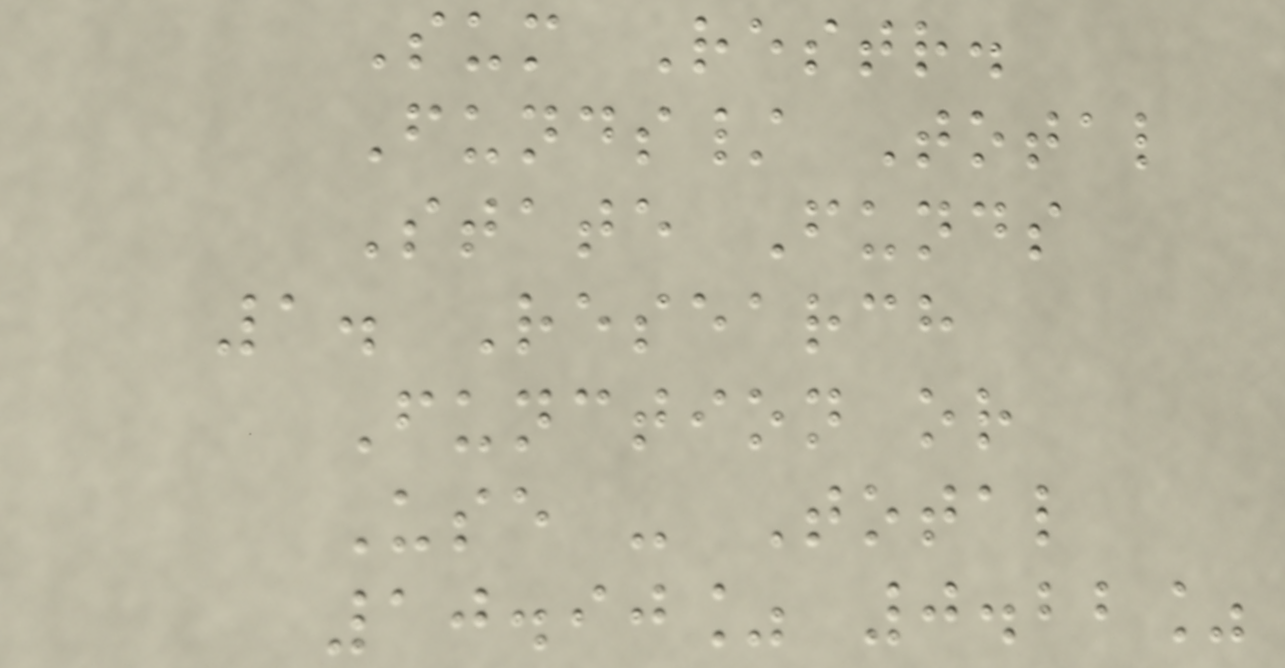Sum Restr.
Funds/ Total
State Funds
1. Research
Function or
Use - Total
10.90% 0.22%
